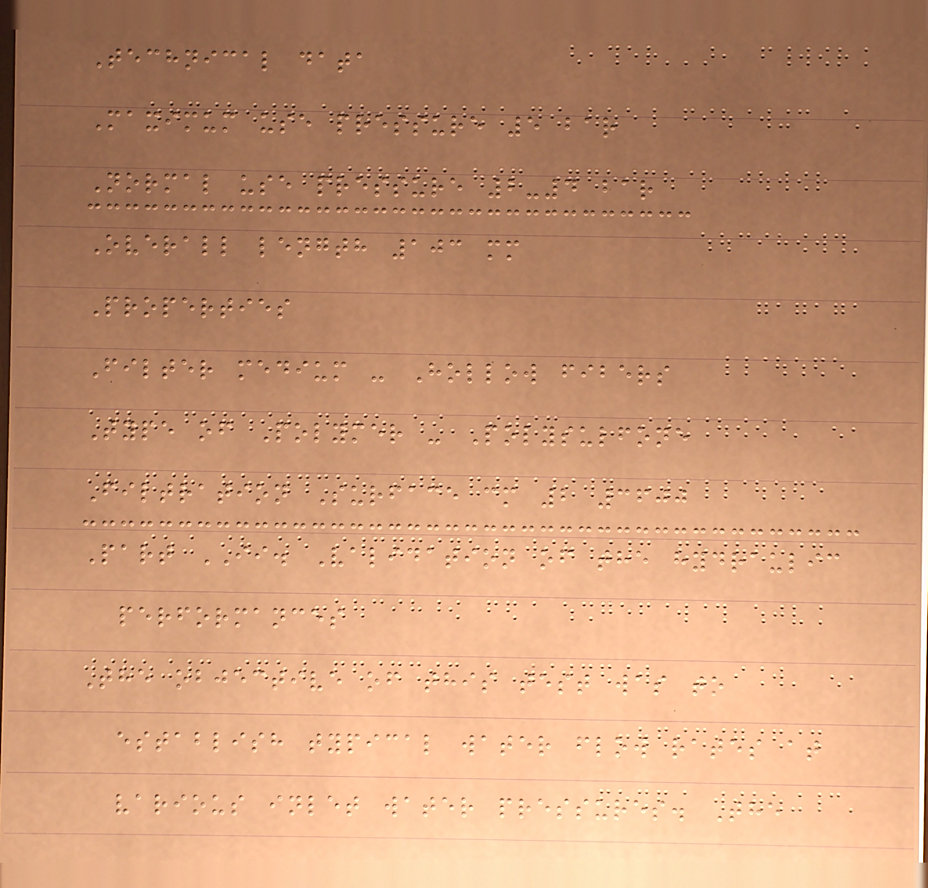Technical data
Maximum use pressure 5 bar
Normal use pressure 2-4 bar
Overall length 103 mm
Properties
Filter medium - Hollow fibers
Type of Polymer - Polysulfone
Filtration Surface cm 2 3600
Part II. Validation of the hydraulic
performances
The objective of this test was to
establish typical water flow rates at
various inlet water pressures. The
